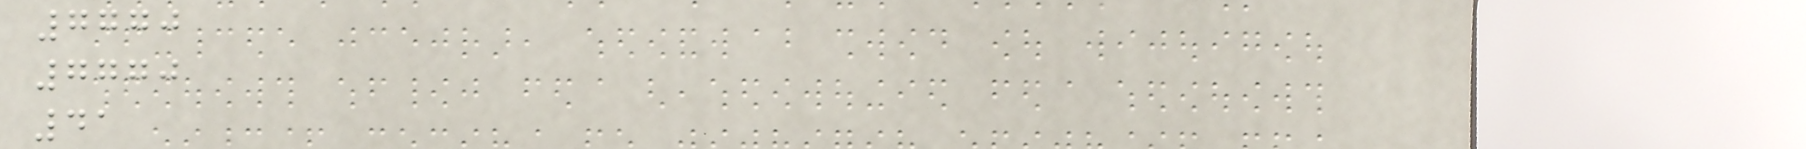7770
7770
41
